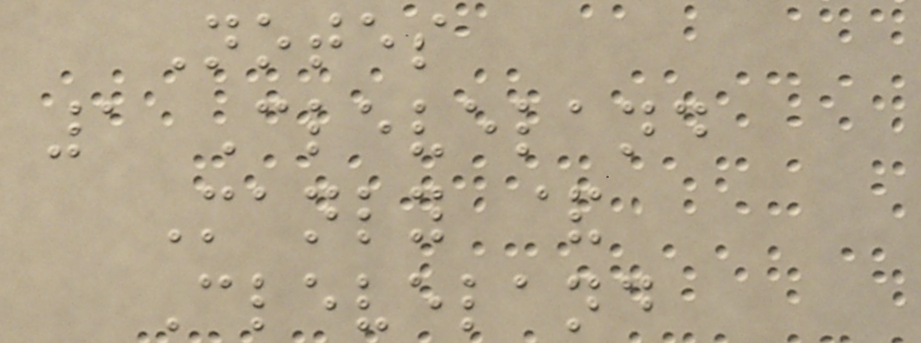Notes
1 Cleveland
Manly &
Cleveland
